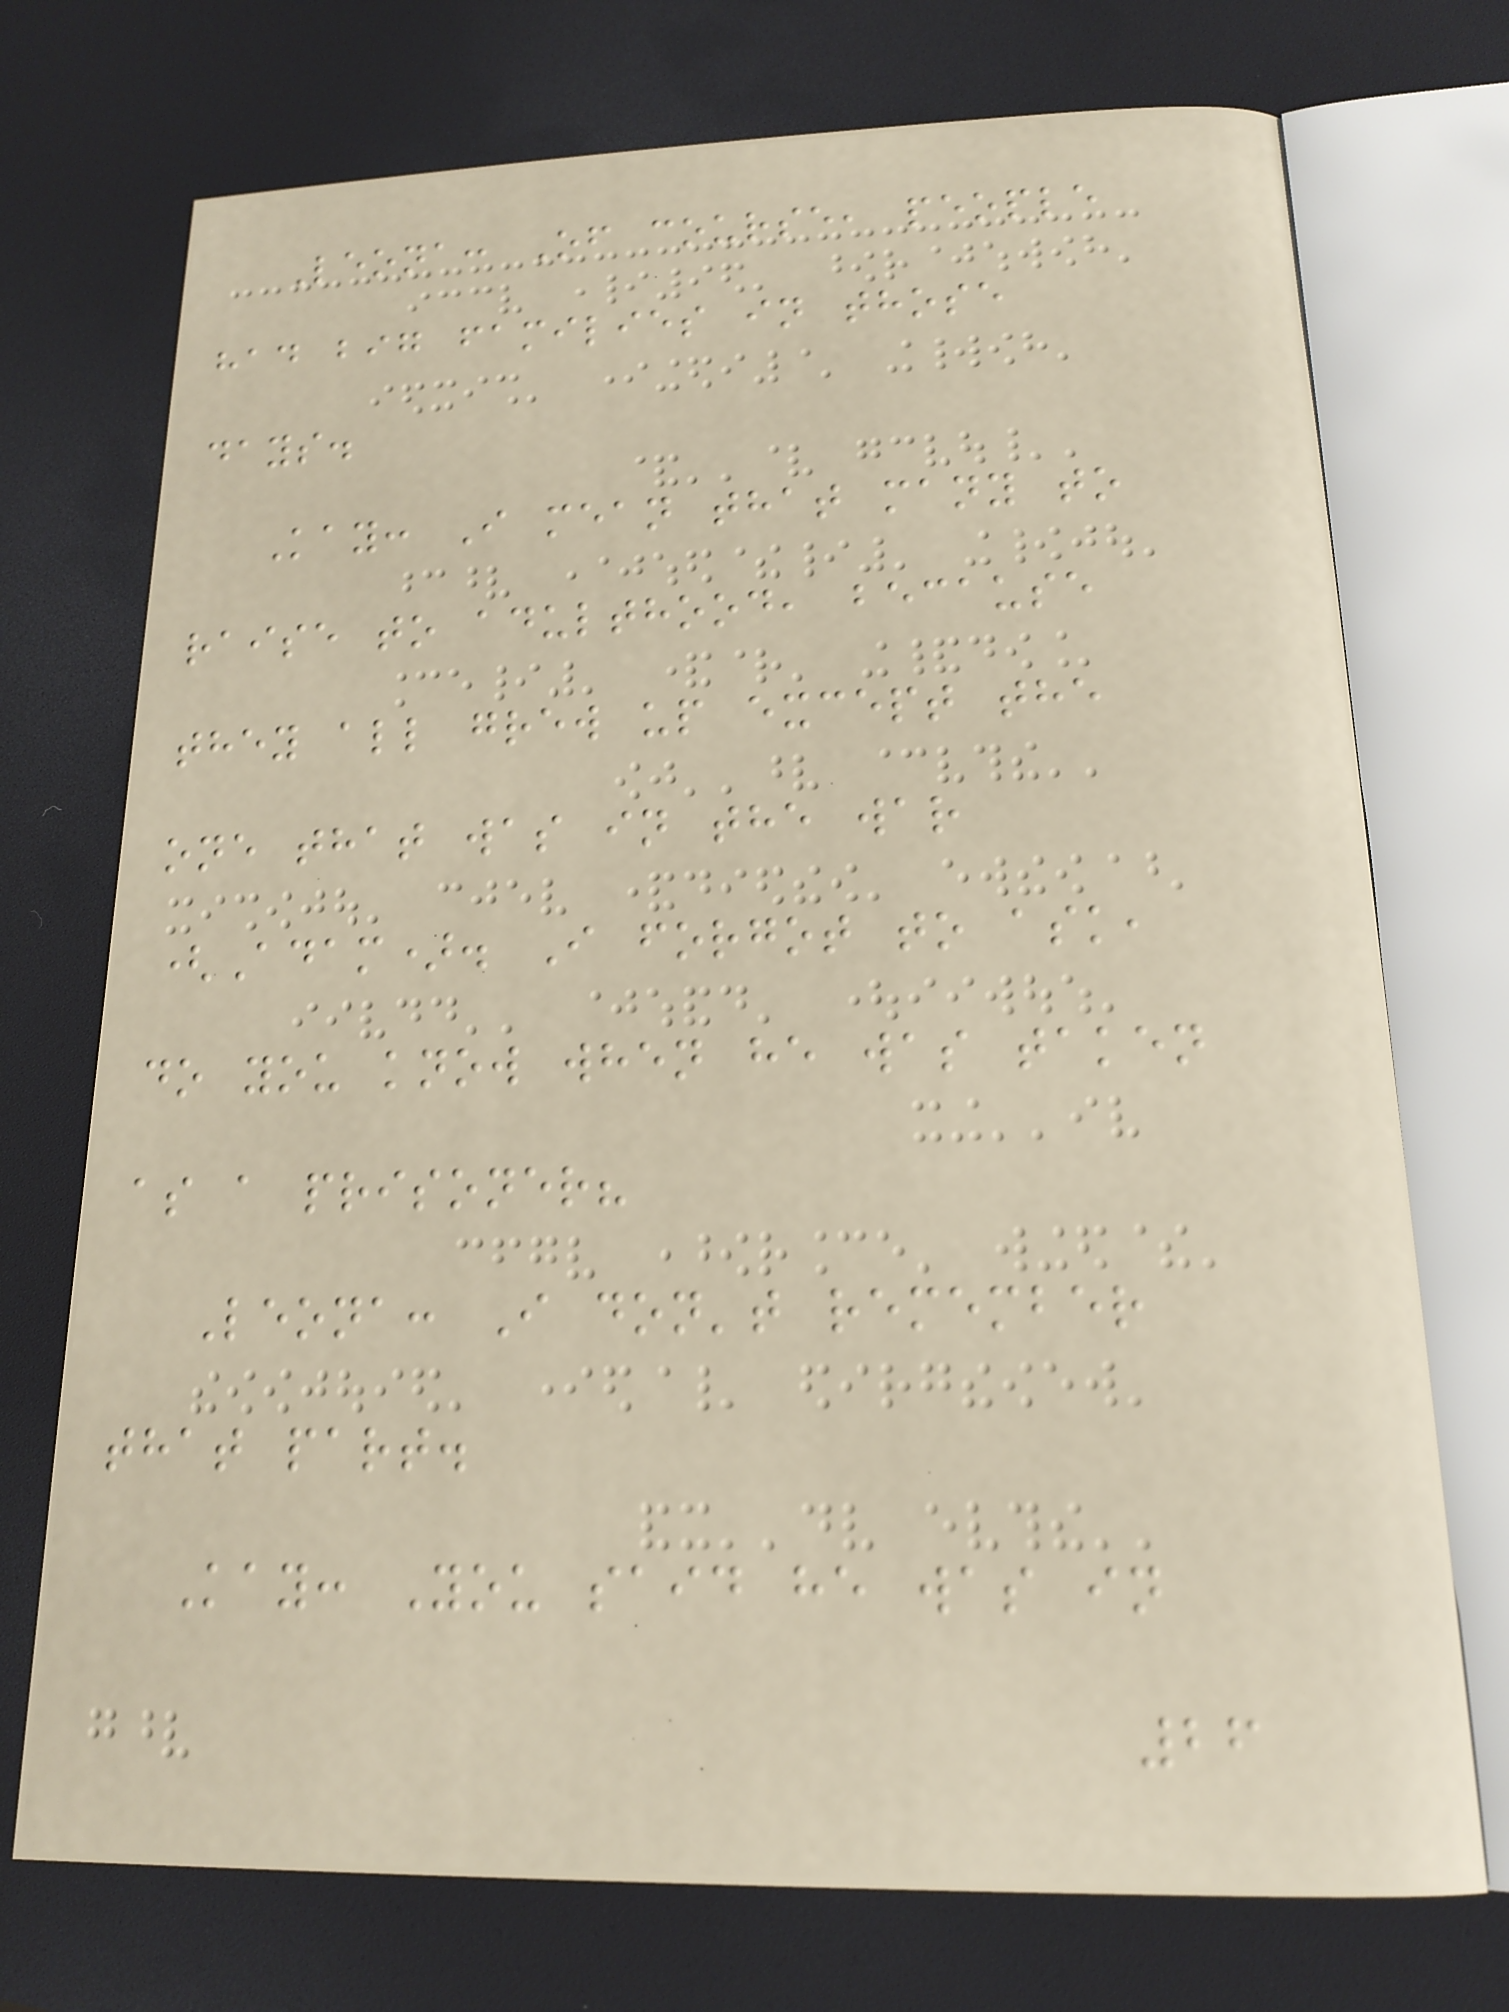Leona: Of course, people
had big families in those
days.
Kay: I mean that many to
raise to adulthood, because
they all grew up except the
one that was in the war
(Adam). I forgot to ask,
do you know when he was taken
as a prisoner?
Leona: I don't remember
that part.
Kay: You said he was in
26
